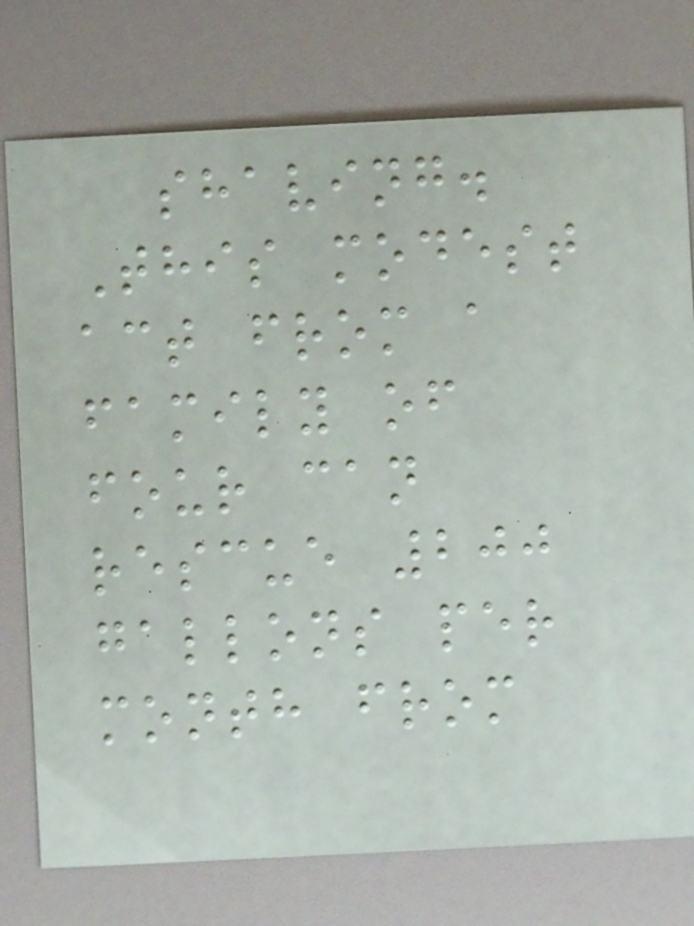shaving.
This modest
act from a
family of
four can
rescue 200
gallons per
month from
